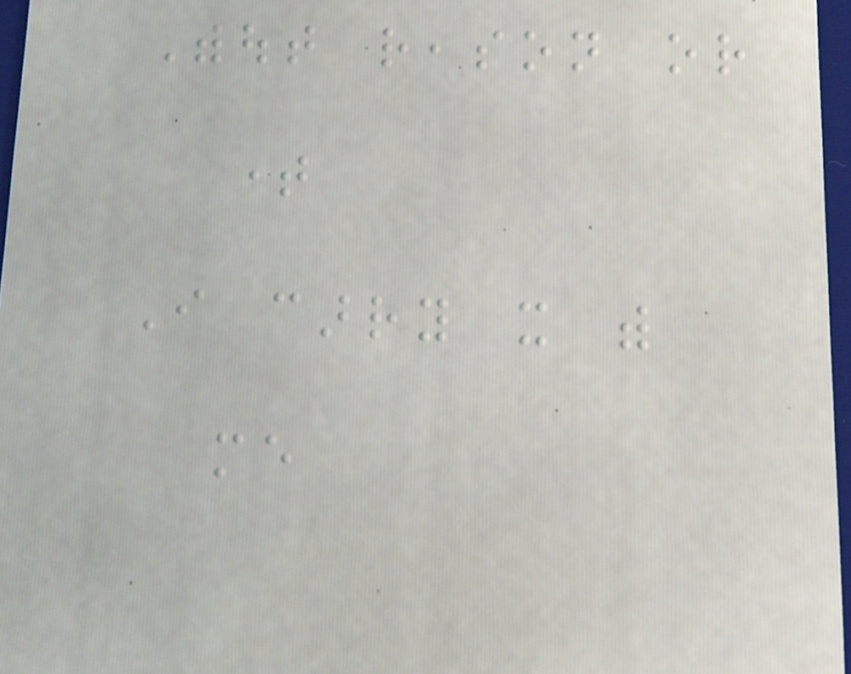Without reason or
time
I carry it with
me
